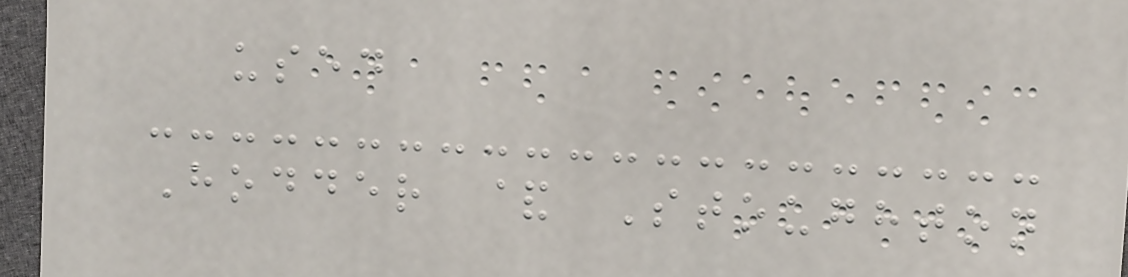used
Hodder & Stoughton
